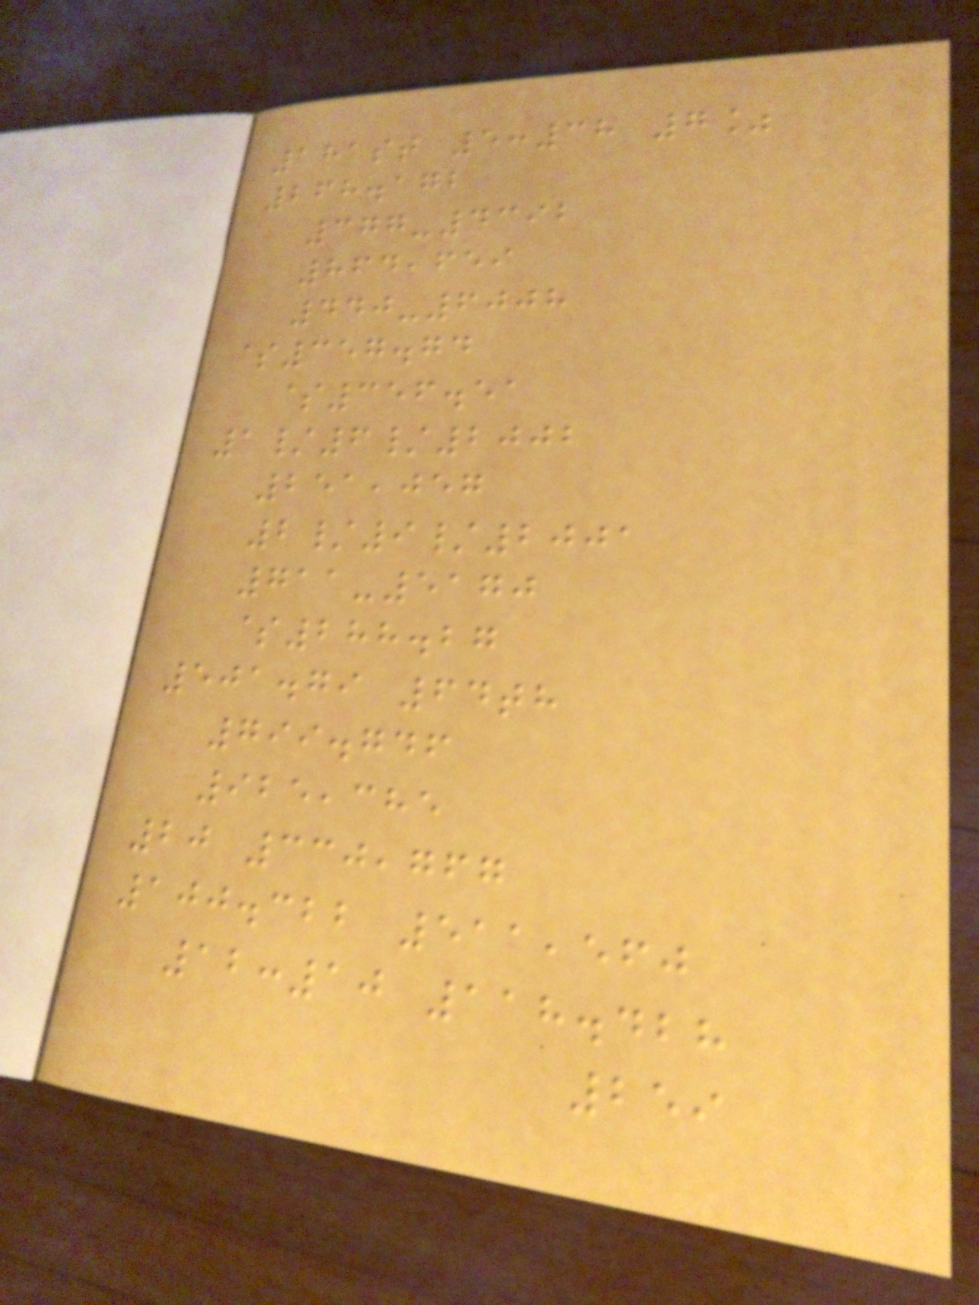181st 5:38 7%
268.172
377-4392
864,659
440-6008
$357.74
$356.51
1/6/2002
251,057
2/9/2001
711-5170
$288.27
501.79 64th
799.746
925,385
20 330,767
100.322 511,560
12:10 118.428
259
